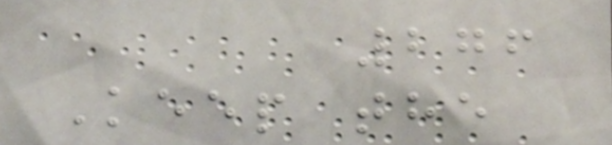276
Keep the
